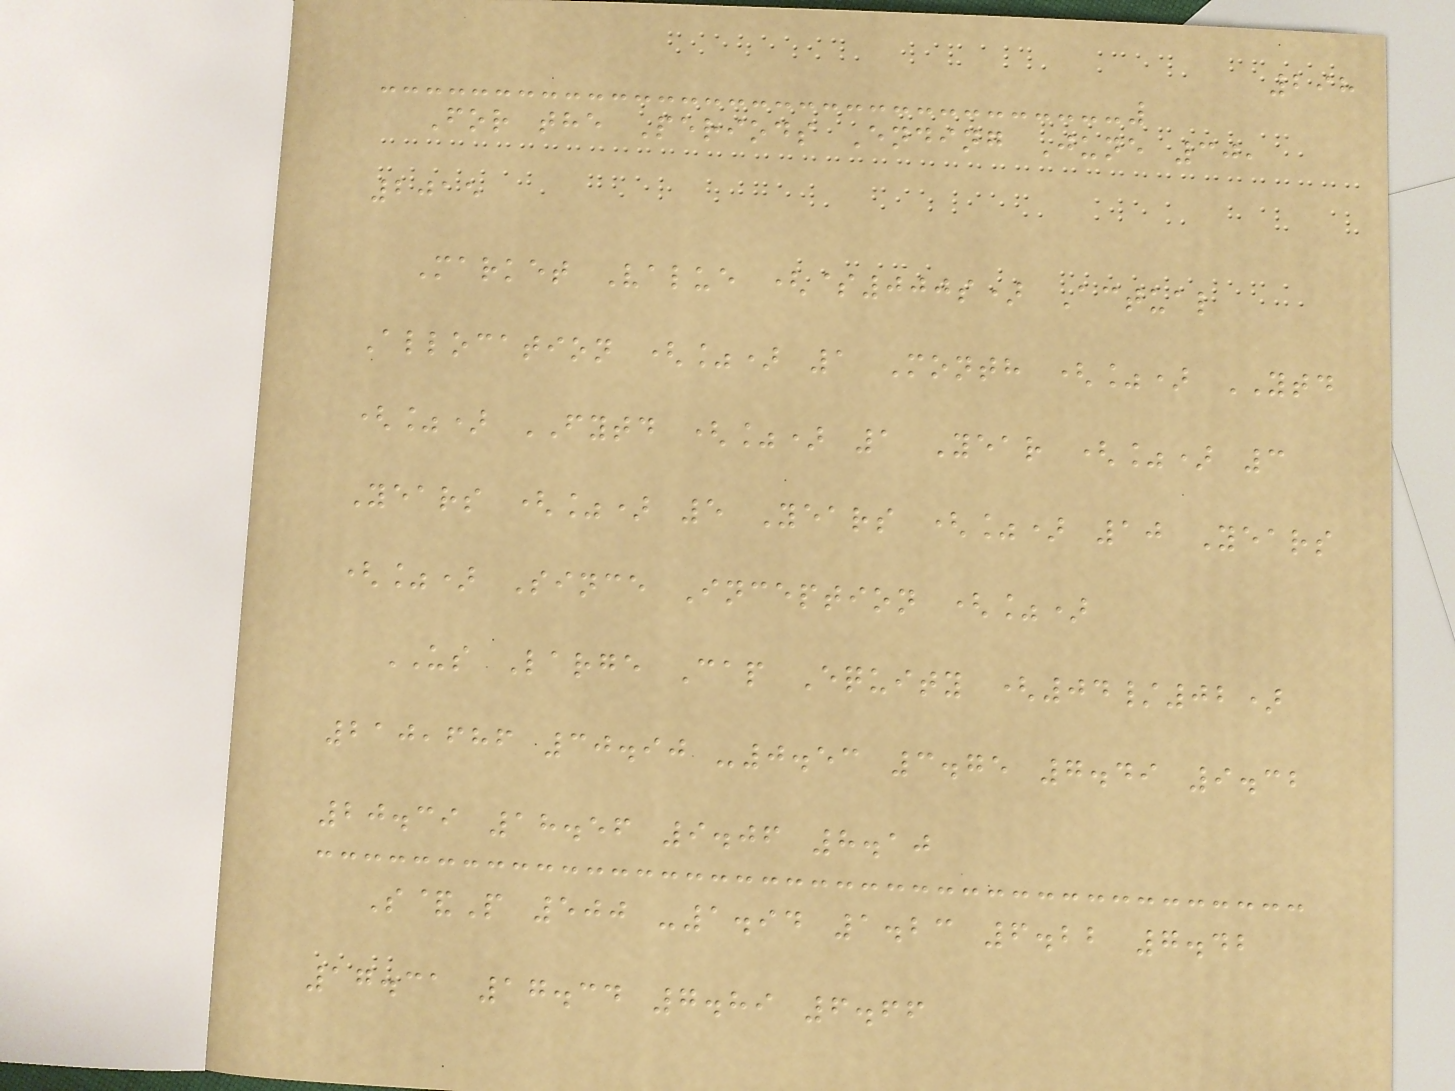298
For the Periods Ending June 30,
2015
Market Value ($000s) Actual
Allocation (%) 1 Month (%) YTD
(%) FYTD (%) 1 Year (%) 3
Years (%) 5 Years (%) 10 Years
(%) Since Inception (%)
US Large Cap Equity (04/02)
210,686 30.90 -0.53 3.75 7.49 9.32
20.39 18.56 9.06 8.10
S&P 500 -1.94 1.23 6.22 7.42
17.31 17.34 7.89 6.66
